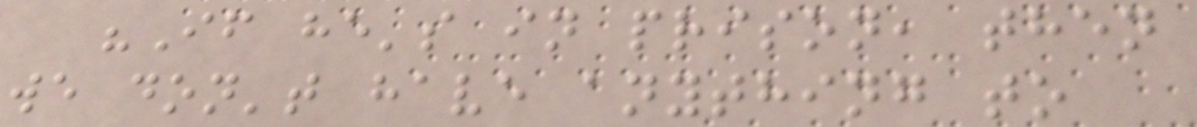"If he's in prison, then
we don't have anything to
